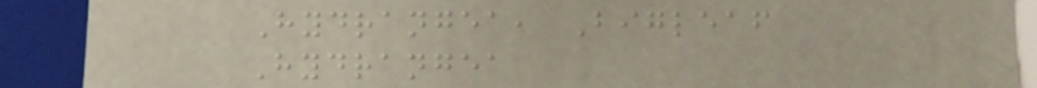Hydrangea, Bigleaf
Hydrangea
